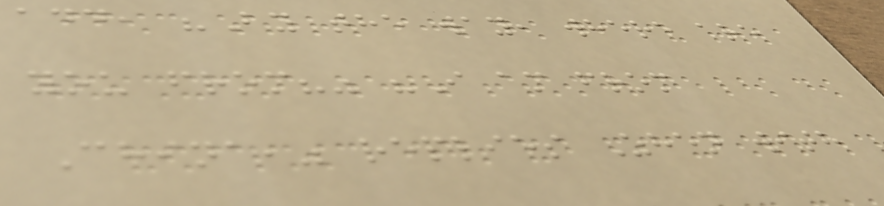add, "By the way, where are
you from?" "I am from
China," replies Zhen with
